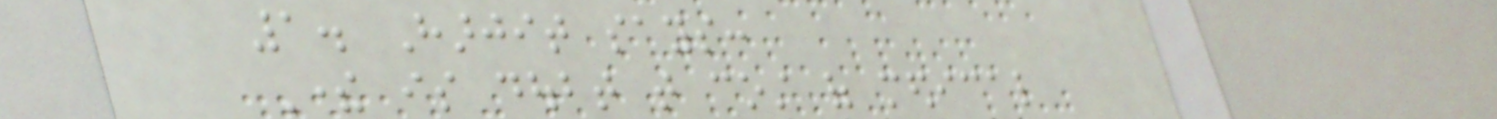1. Harjit says:
There is doubt that cost of medical
